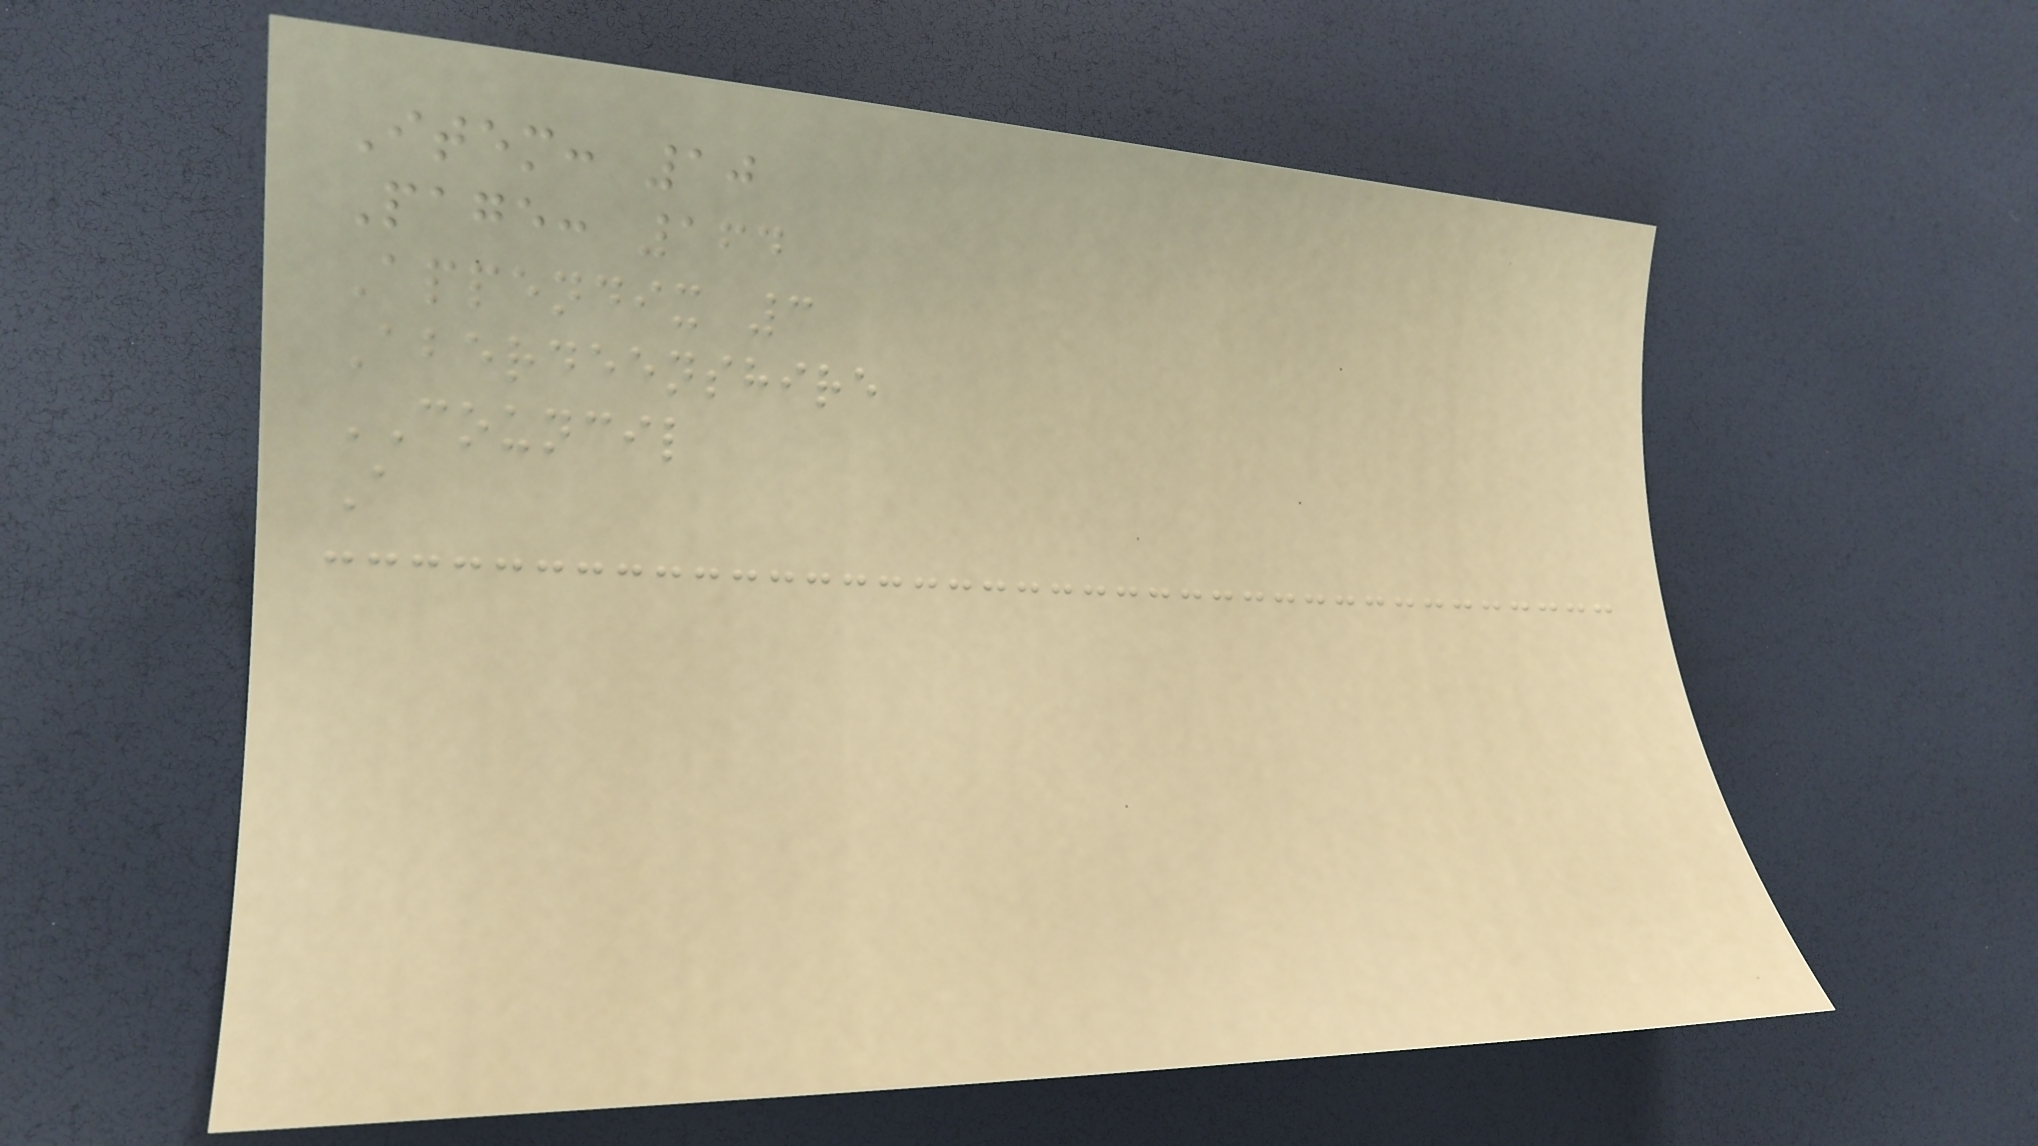Item: 10
Page: 164
Appendix 3
Aberdeenshire
COUNCIL
A
